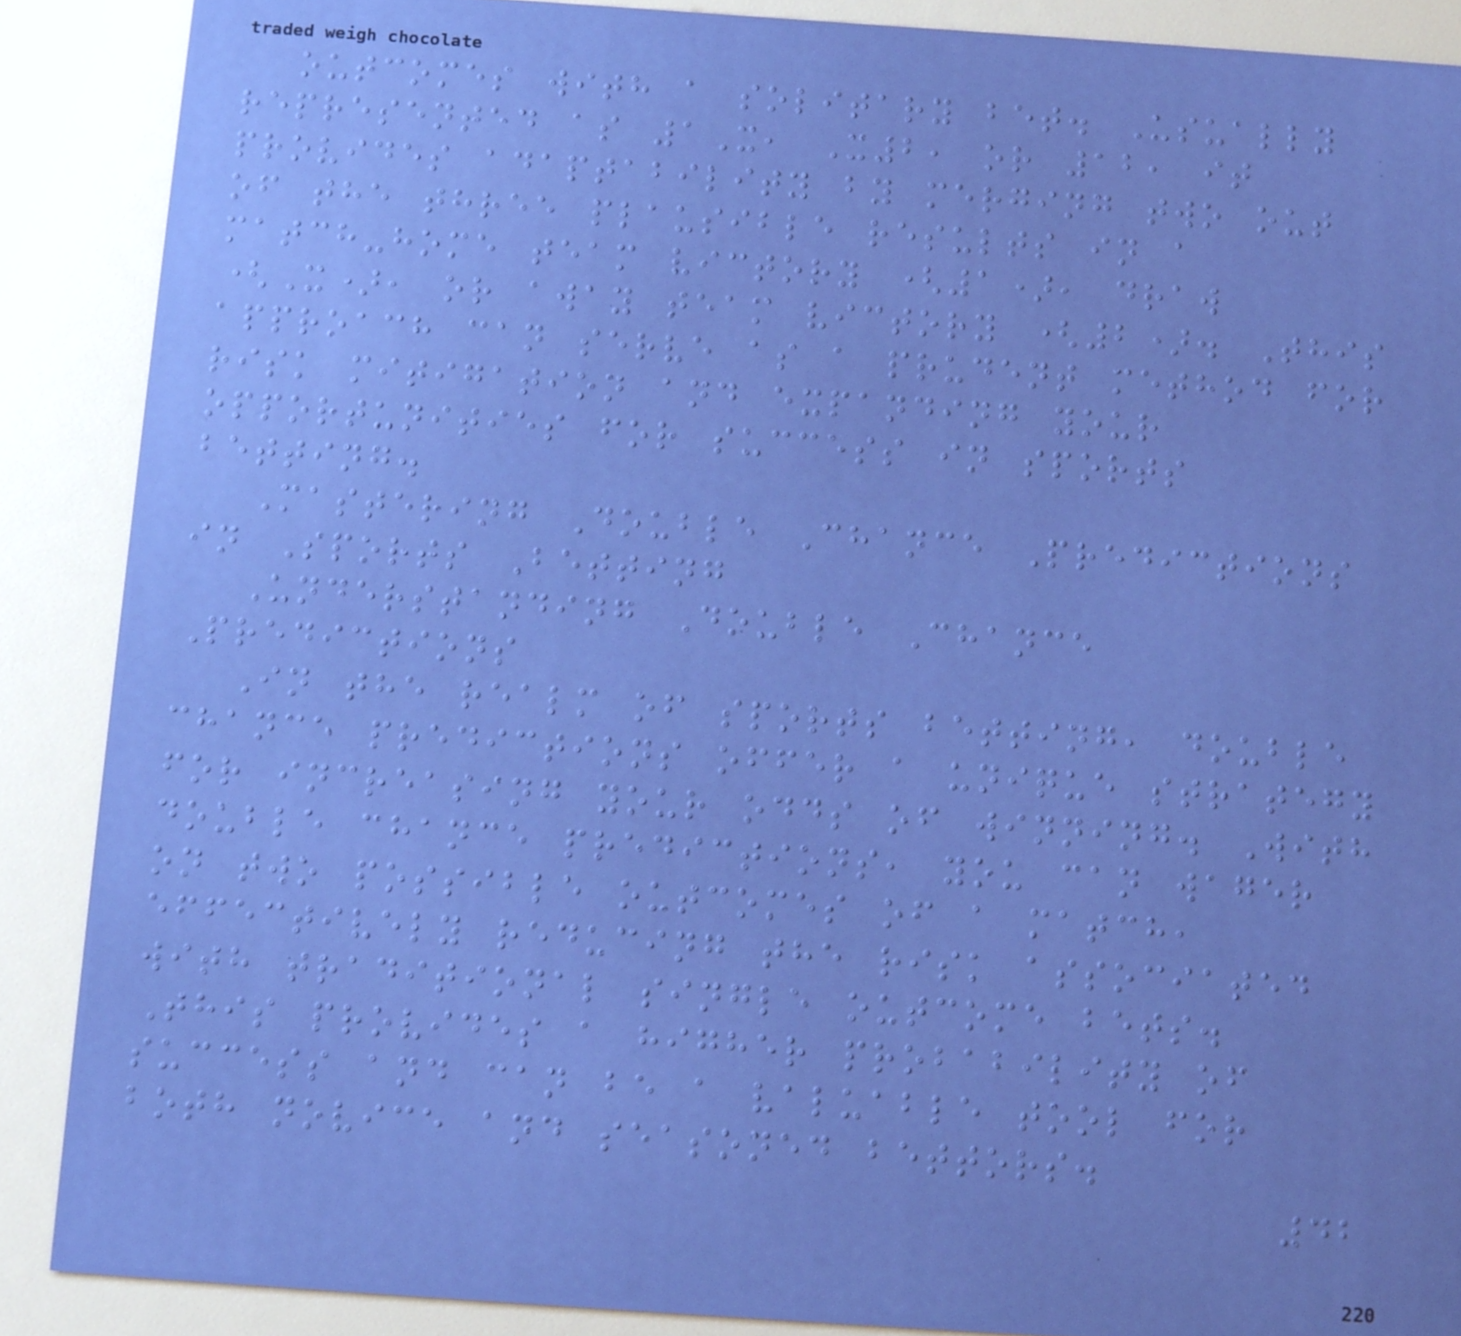outcomes with a solitary bet. Usually
represented as 1X, X2, or 12, it
provides adaptability by merging two out
of the three plausible results in a
match-home team victory (1), draw
(X), or away team victory (2). This
approach can serve as a prudent method for
risk mitigation and expanding your
opportunities for success in sports
betting.
Mastering Double Chance Predictions
in Sports Betting
Understanding Double Chance
Predictions
In the realm of sports betting, double
chance predictions offer a unique strategy
for increasing your odds of winning. With
double chance predictions, you can wager
on two possible outcomes of a match,
effectively reducing the risk associated
with traditional single outcome bets.
This provides a higher probability of
success and can be a valuable tool for
both novice and seasoned bettors.
42
